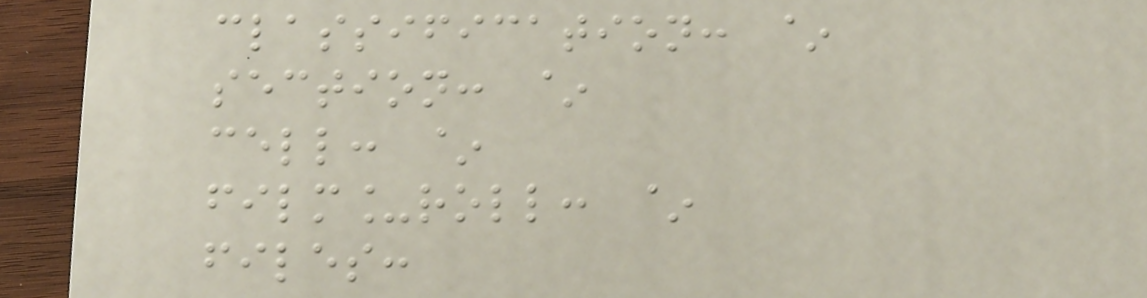classification: ~
section: ~
cell: ~
film_roll: ~
files:
